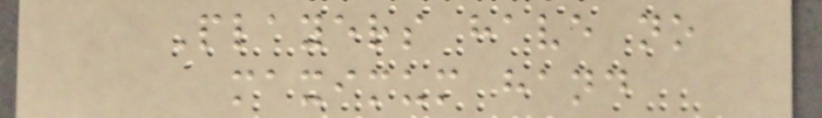Players have no
maximum hand
